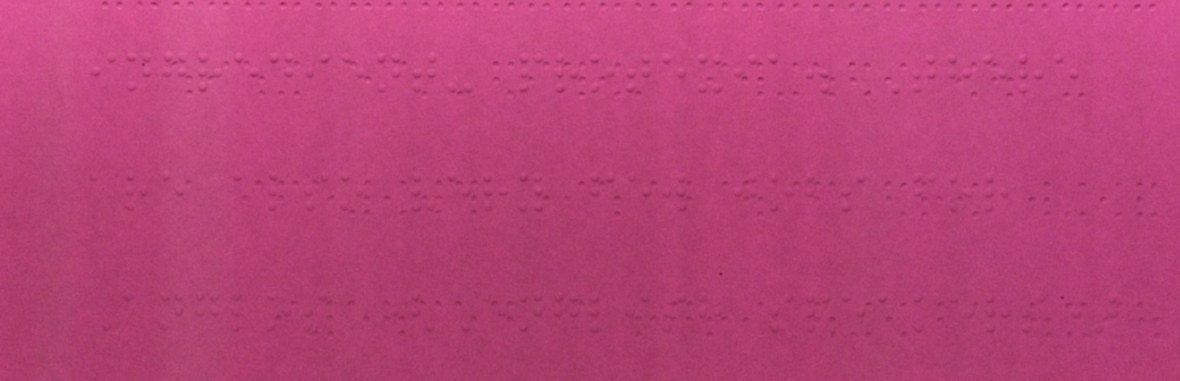ingredient- protexia. There
are also very few jobs for
Anglos (English speakers)
